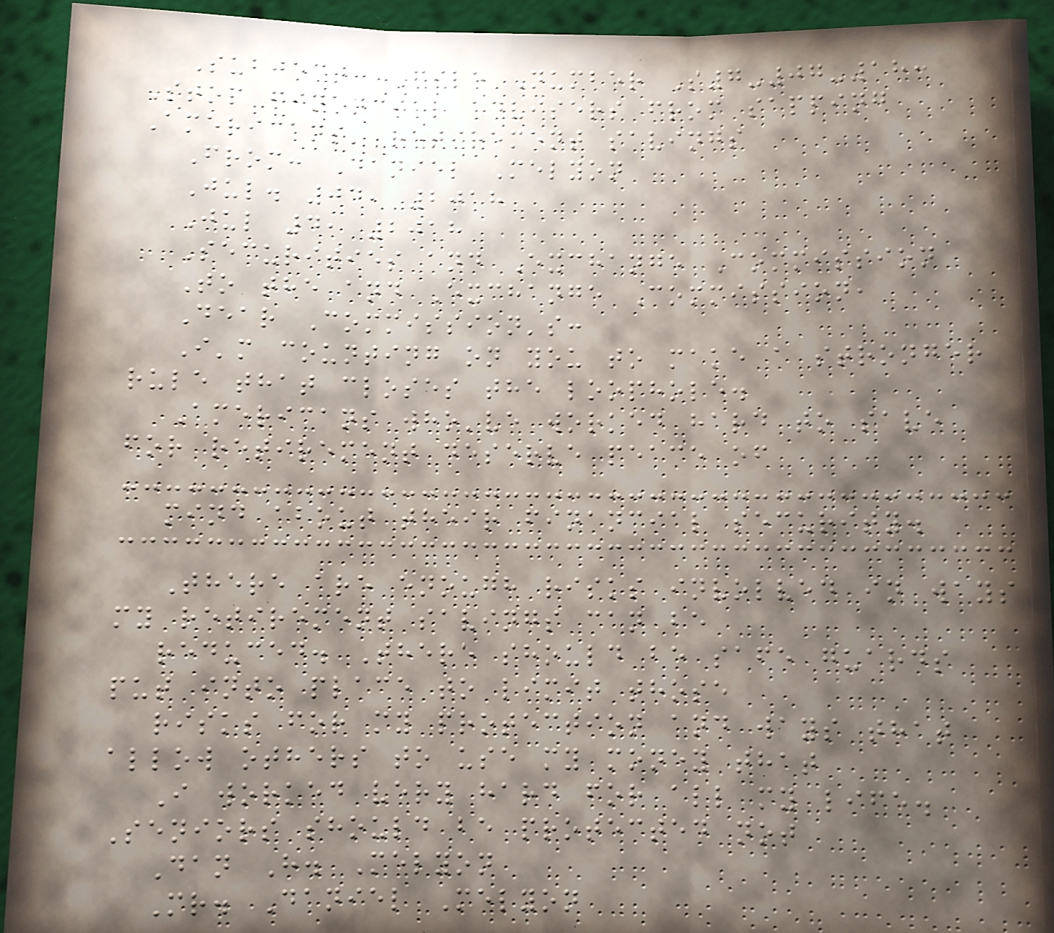Subject: File Number S7-07-18:
Stop financial advisers from sapping
Americans' retirement savings
From: Daniel Melyon
Jul. 04, 2018
Jul 4, 2018
Securities and Exchange Commission
To the and Exchange Commission,
Dear Commission's:
I'm counting on you to make a stronger
rule that closes the loophole.
Americans who've worked hard to save
for retirement deserve peace of
mind about their financial security.
There are enough risks involved in ways
my retirement savings can be
reduced. There should be safe guards
put into place to limit those
risks for my protection and ways that
allow others to use my money that
I worked very hard for all my life.
Seniors should be protected not
Dan H. Melyon
Mr. Daniel Melyon
